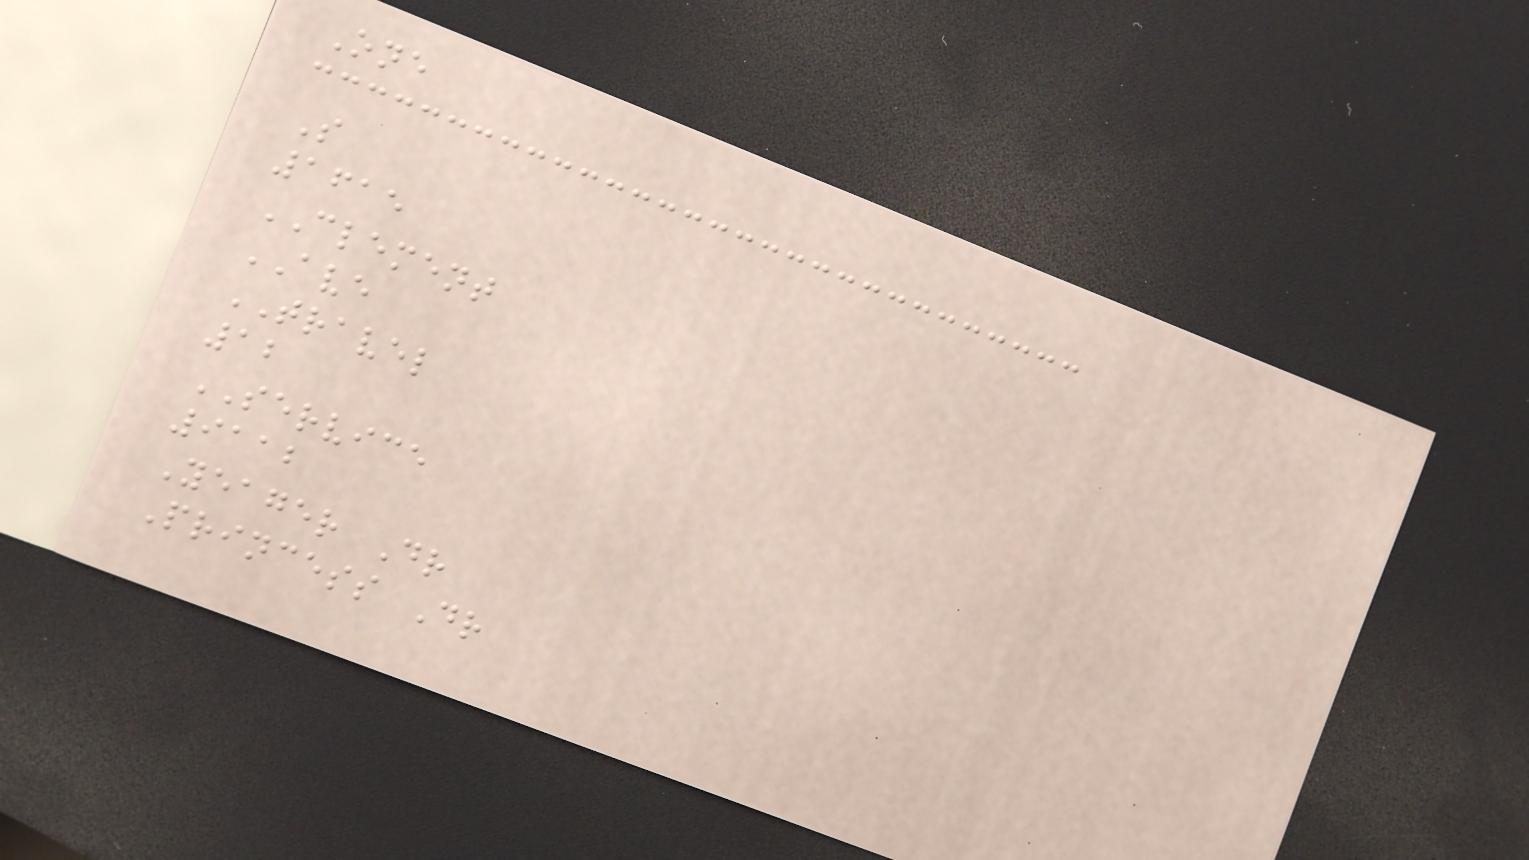One
S
1615
CLEMENT
AVE
TRAVEL
12
SERVICE
9112
Yeager Dr
Princess Dr
